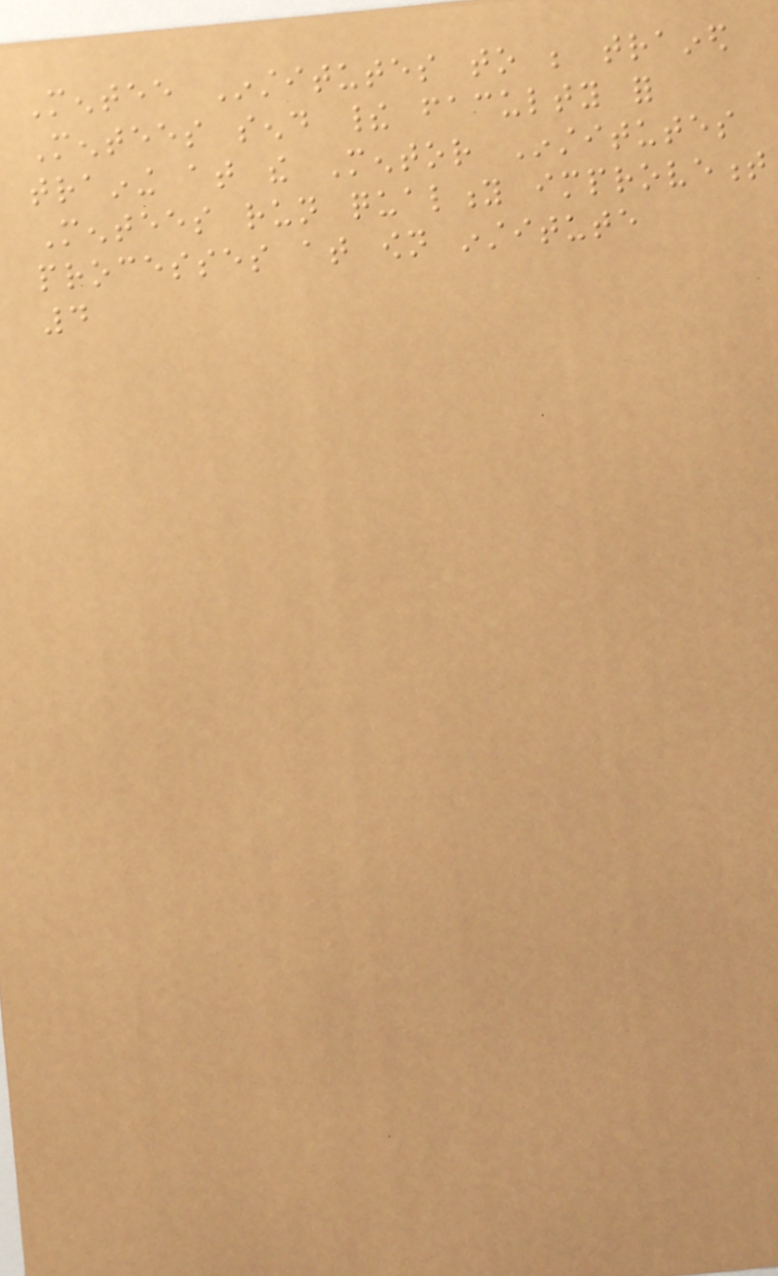Mentee Institutes to be trained
Mentees send their faculty for
training at the Mentor Institutes
Mentees run quality improvement
processes at own institute
4
